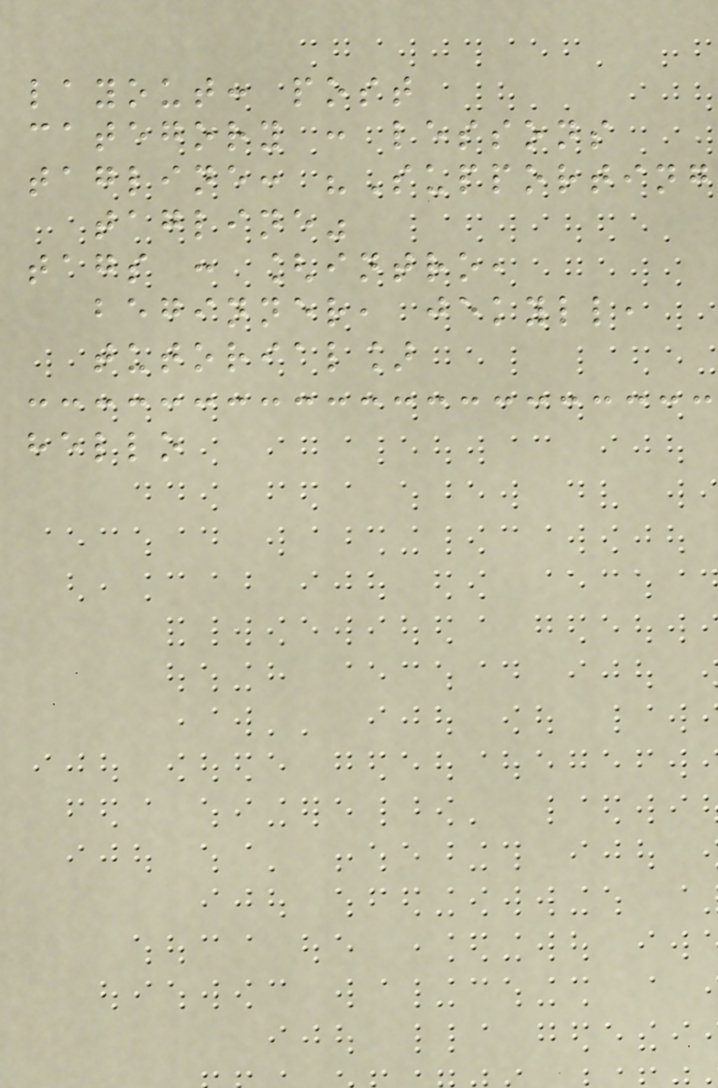layout: post
category : lessons
tagline: "Supporting
tagline"
tags : [intro,
beginner, jekyll,
tutorial]
hello
